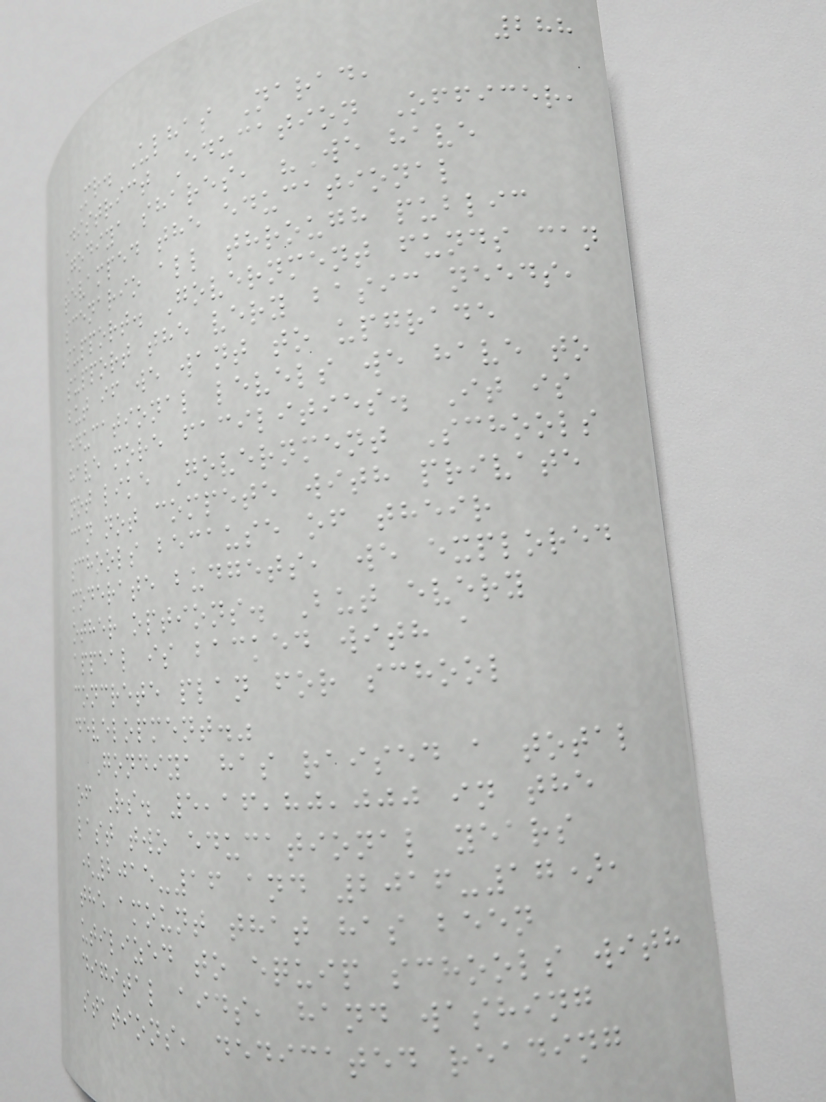288
Mr. Ulhas Narad,
District Education Officer,
Godiya shares, "We have
revamped the educational
scenario all through public
support. Government funds can
support the very basic needs,
but if we want to upgrade
educational levels we have to
have more facilities. It is
not like Government Schools
can not compete with private
schools because of their
moderate budgets, we explored
other options. But every
appeal is backed with a
concrete plan for school
development."
Gondiya has raised a total
of Rs. 5,16,80,000 in the
last two educational years
(2015-16 and 2016-17),
the amount that has been
utilized to equip schools with
digital aids, hand washing
stations, dedicated reading
